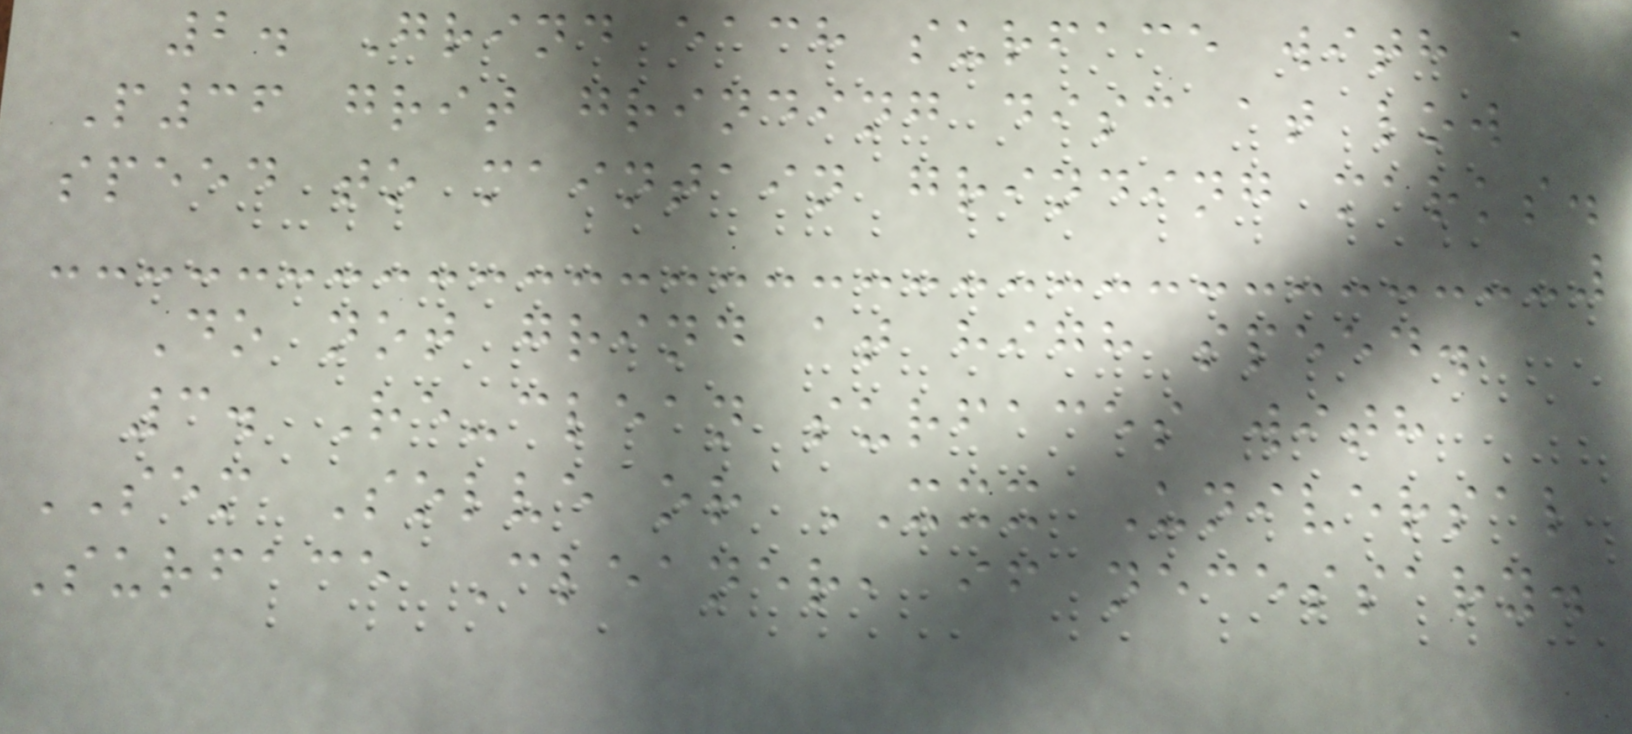2. Grind each surface with a
P36 grit grinding disc at low
speed to maintain grinding marks.
Do not grind at high speed.
3. Re-clean surfaces with
SEM Solve or XXX Universal
Surface Cleaner, if necessary.
